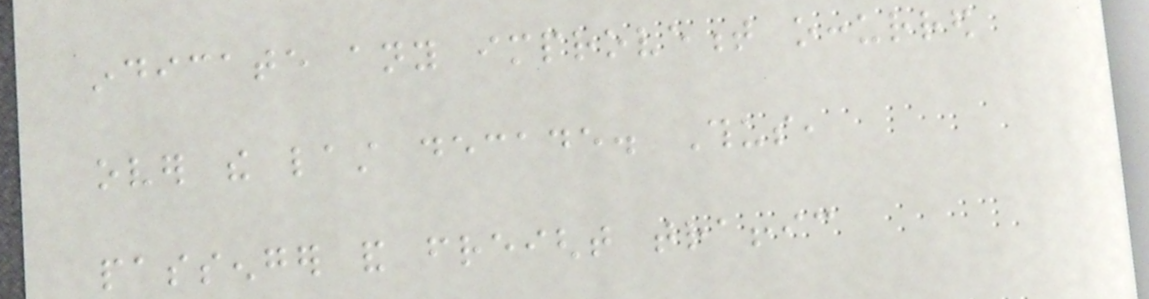indicate any improvement occurred
over the last decade. Thus,
passenger and freight traffic
